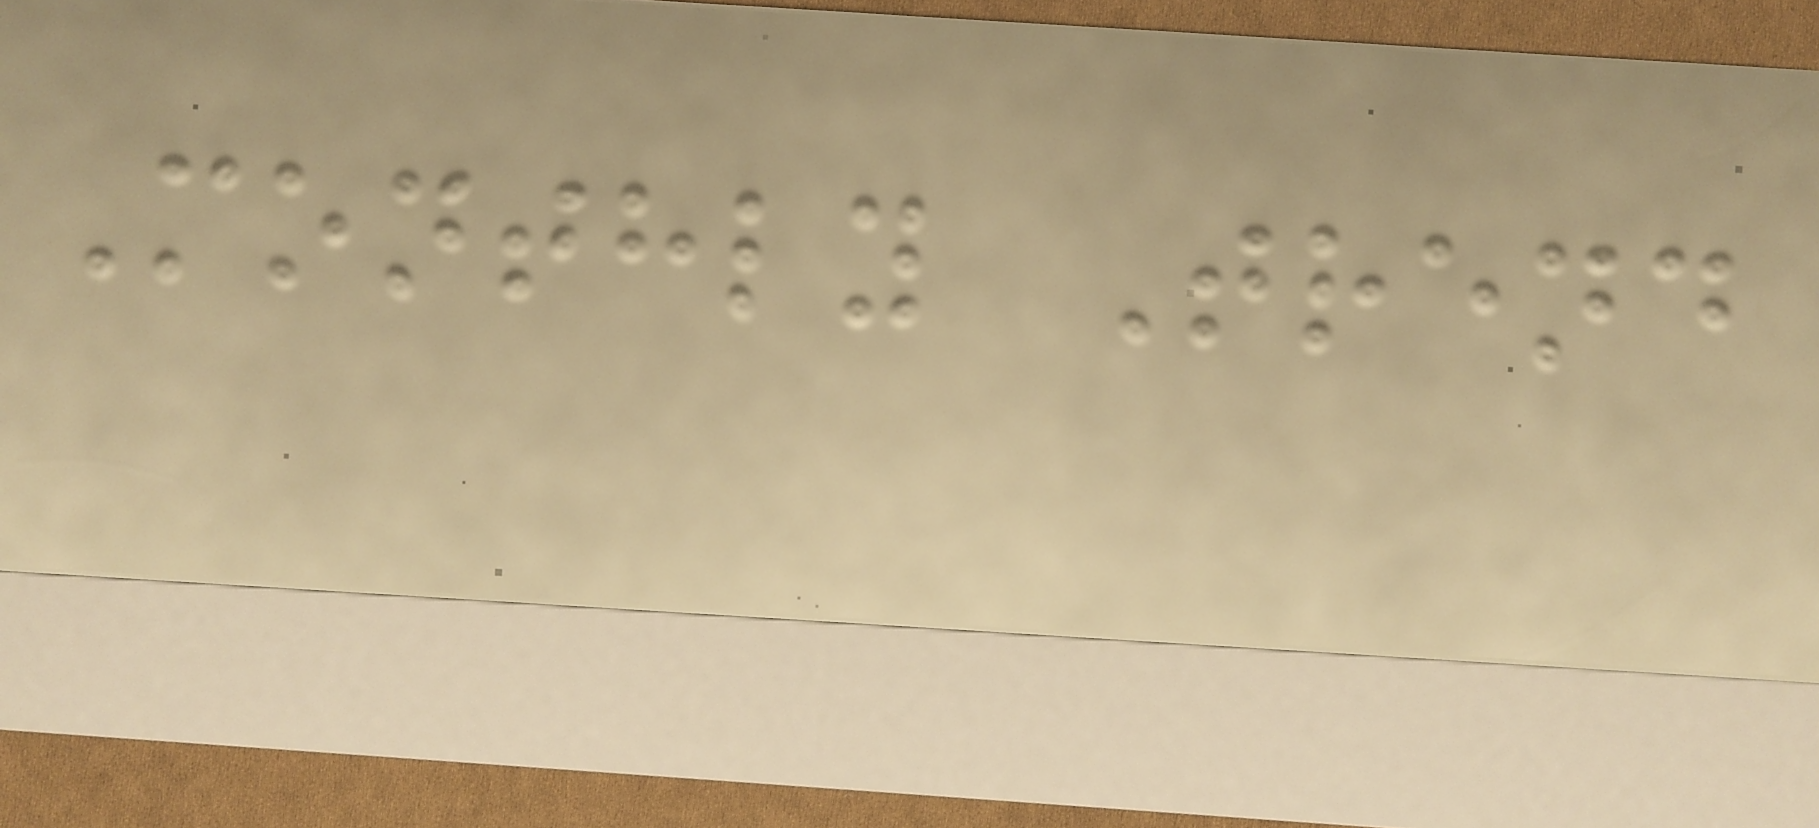Monthly Trend
